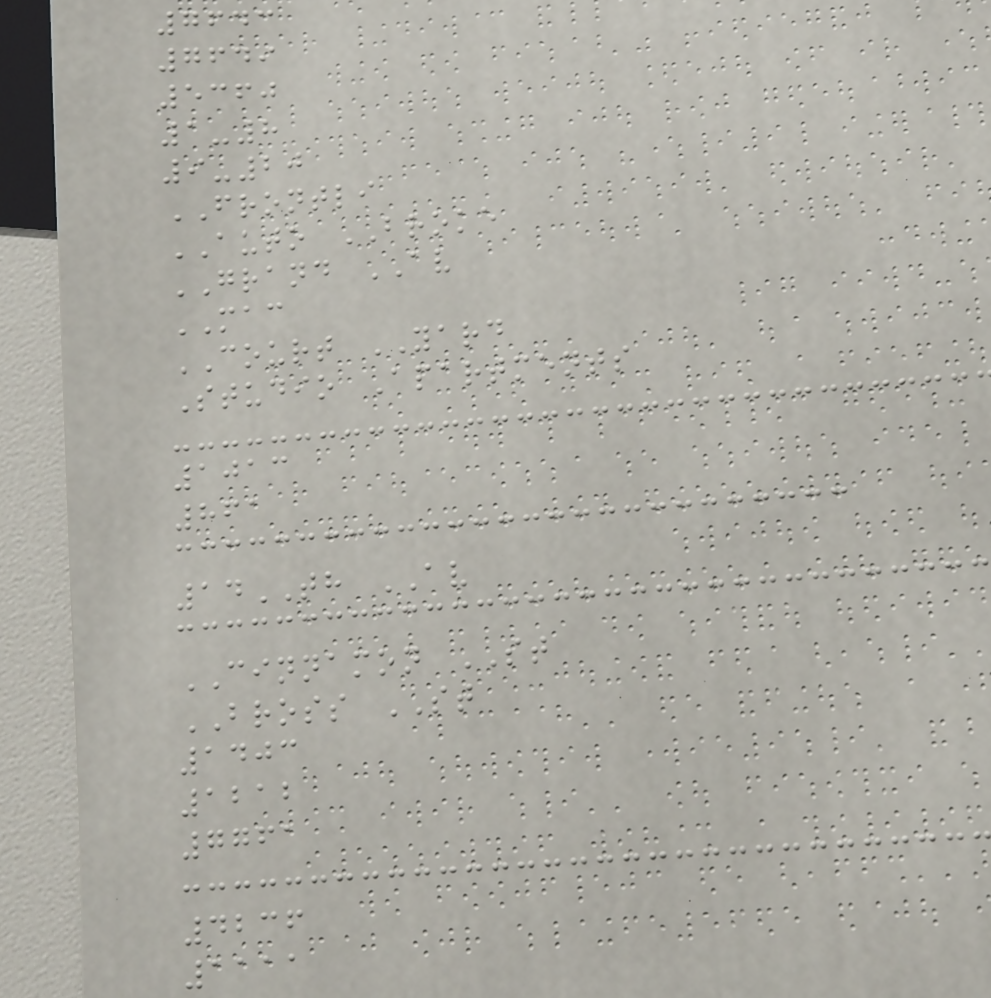7643
7649
5360
1-8
9-20
FRONTLI
AUTO BROKE
GRAND AV
MAC
COURT YARD
Studio Apartments
1013
861
14TH AV
CINNAMON ST
BROSS ST
1403
1212
7761
4236
1111
